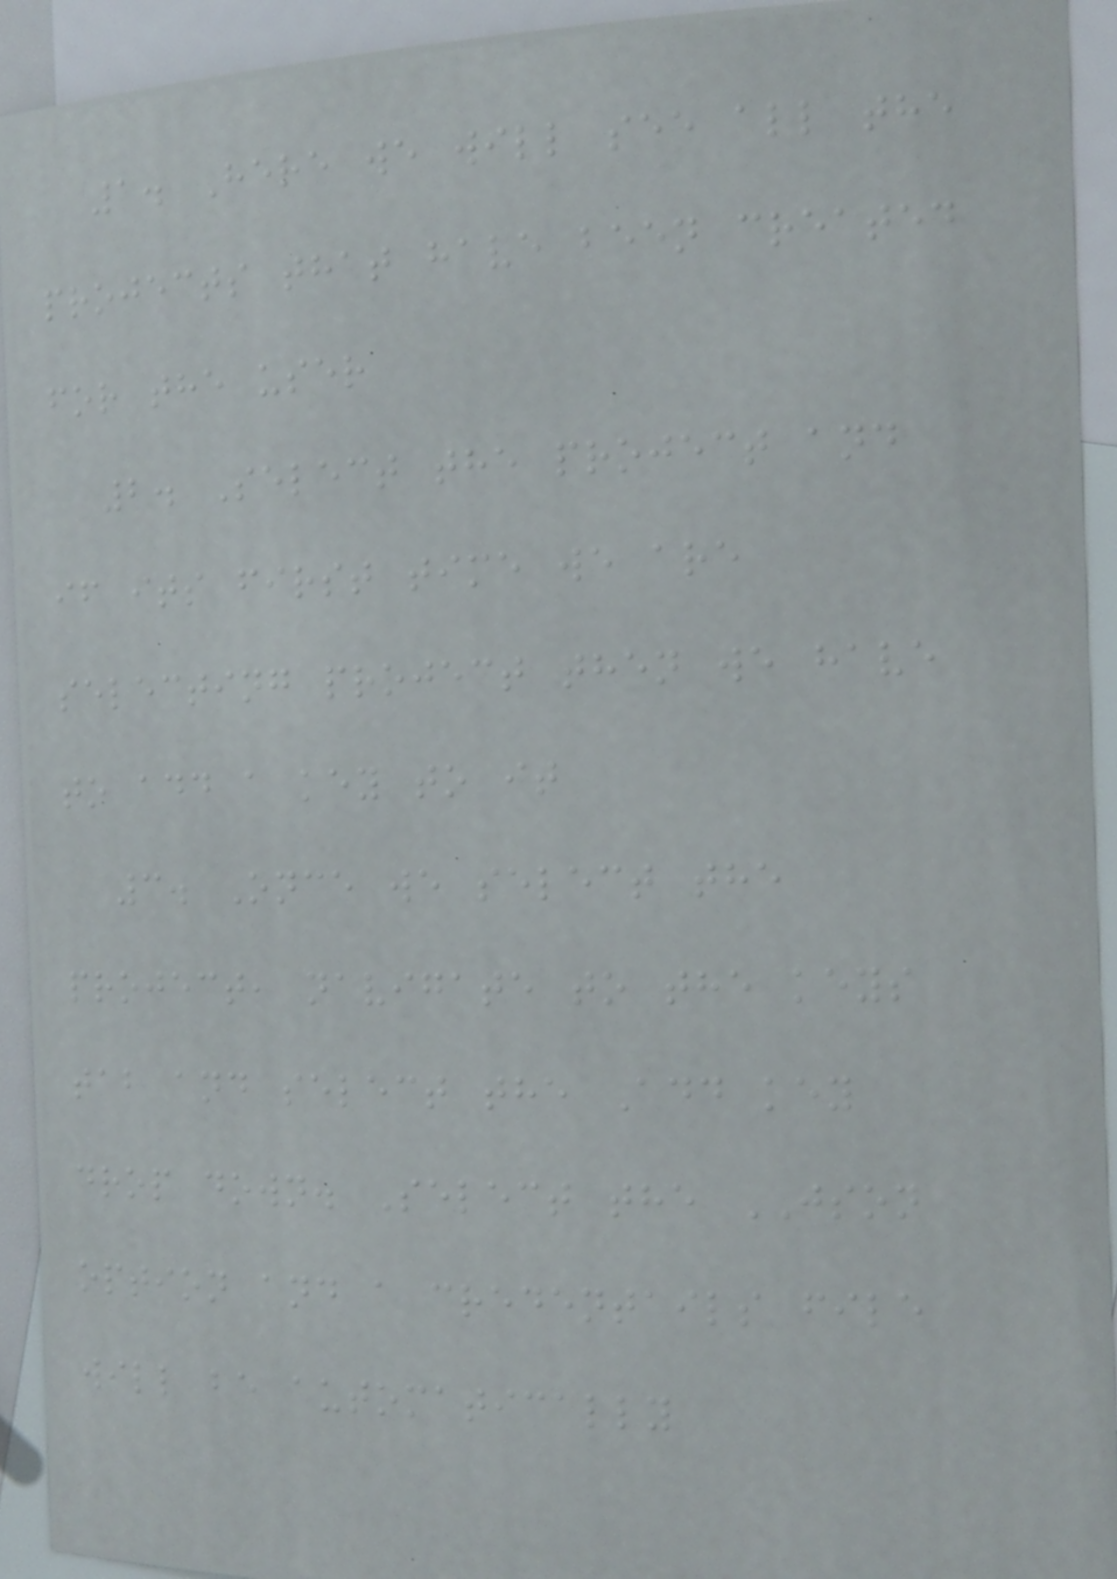1. Here we will see all the
projects that have been created
for the user
2. Select the project and
if its first time we are
selecting project then we have
to add a key to it
3. Once we select the
project, navigate to the keys
tab and select the Add key
drop down. Select the JSON
option and a credentails file
will be automatically
